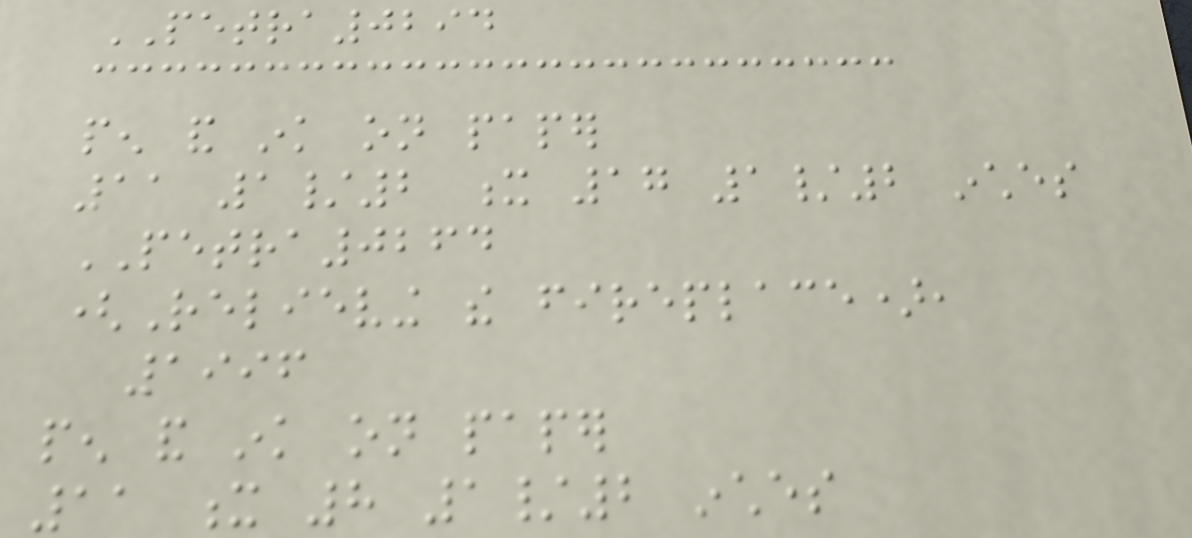PETRA0294
pen and ink on paper
11 1/2 x 17 1/2 inches
PETRA0264
(Relieving the fireplace),
1996
pen and ink on paper
11 x 8 1/2 inches
